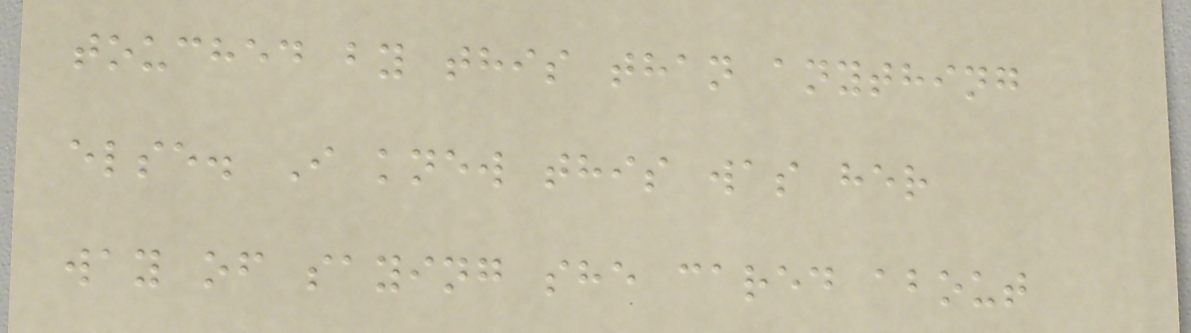touched by this than anything
else. I knew this was her
way of saying she cared about
